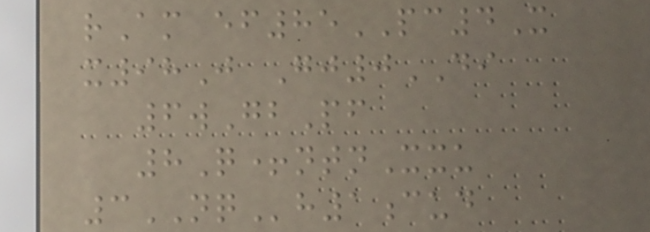rAm ef85PC4X
x98J Gj0DI
6wGbPf
8Q+ntnXxu
3NQh1cud
